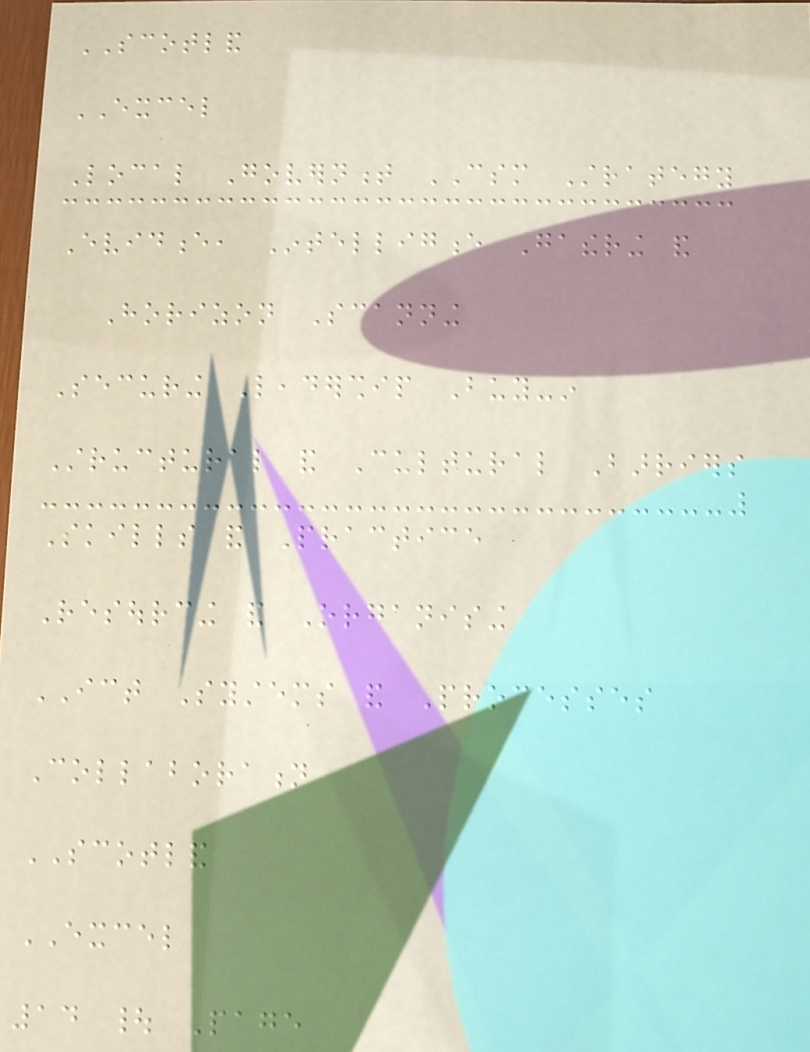SCOTLAND
EXCEL
Local Government CSM Strategy
Evidence, Intelligence Gathering and
Horizon Scanning
Securing Leadership Buy-in
Structural and Cultural Barriers
Skills and Practice
Resourcing and Organising
ICT Systems and Processes
Collaboration
SCOTLAND
EXCEL
14 | Page
